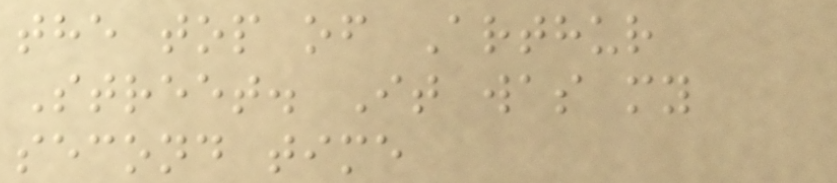the top of Arthur
Street. It was my
second time
